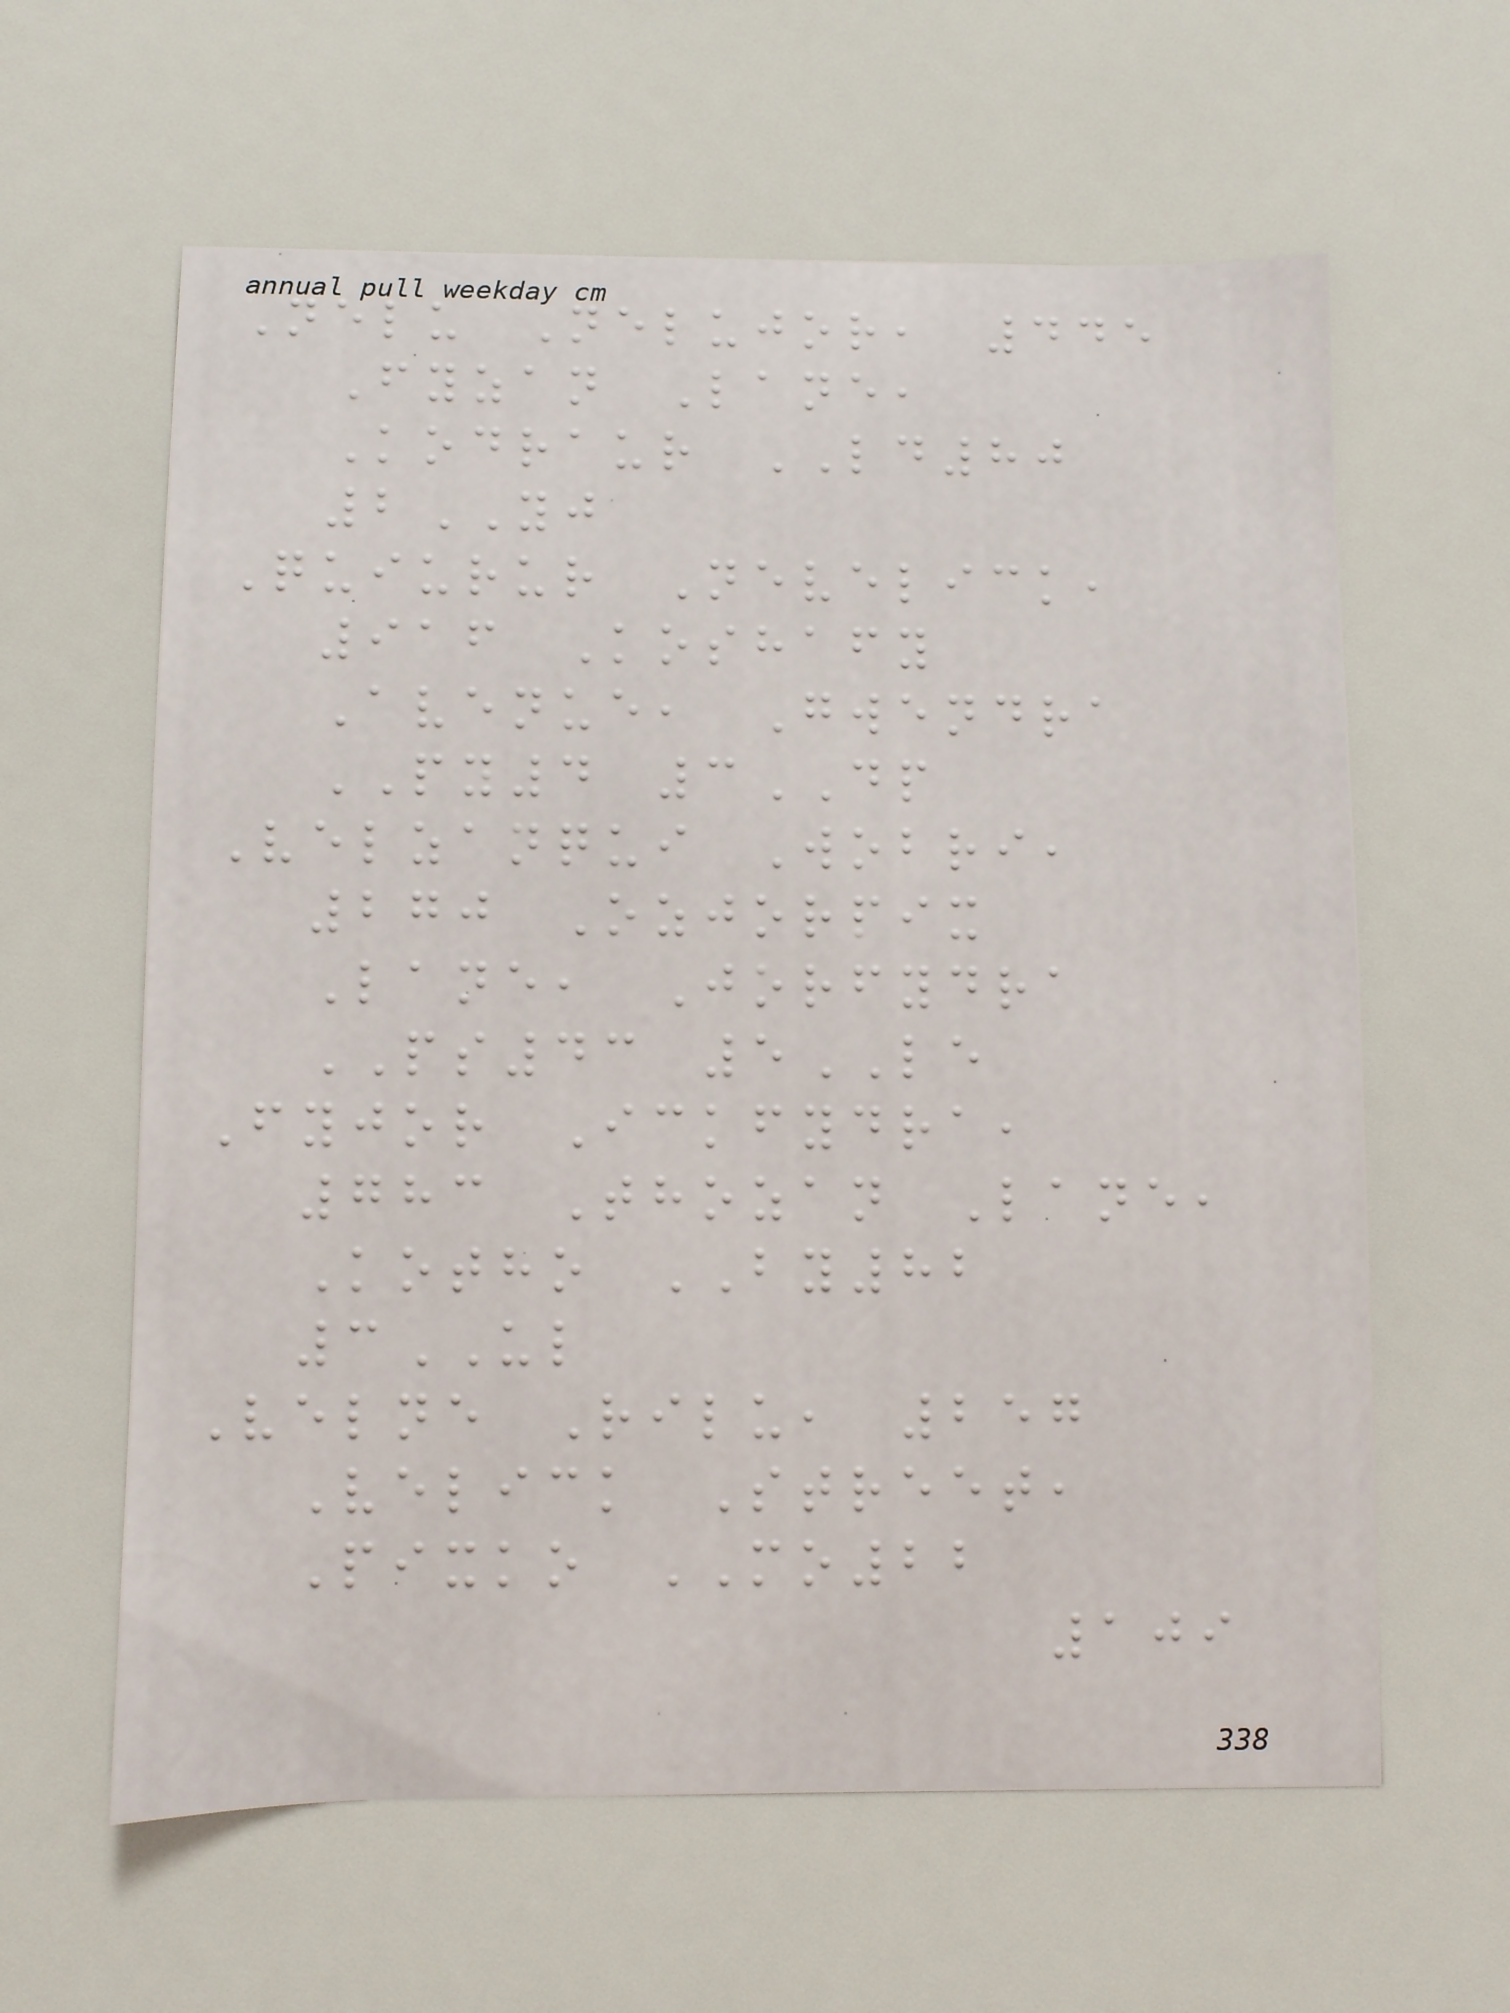Nelu Nelujor, 445
Fyzan Lane,
Kodraur LD80
2YJ
Quiurur Nevelick,
916 Koshafy
Avenue, Gwendra
PY4 3DP
Velzanqui Wobri,
270 Ozjorpix
Lane, Jorfydra
PS43 5LE
Fyjor Ickfydra,
783 Thozan Lane,
Kotho BY82
3UL
Velne Rilu, 257
Velick Street,
Pixko MO22
109
